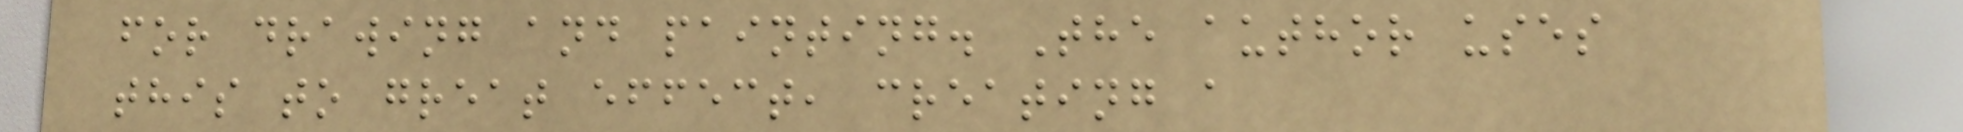for drawing and painting. The author uses
this to great effect, creating a
